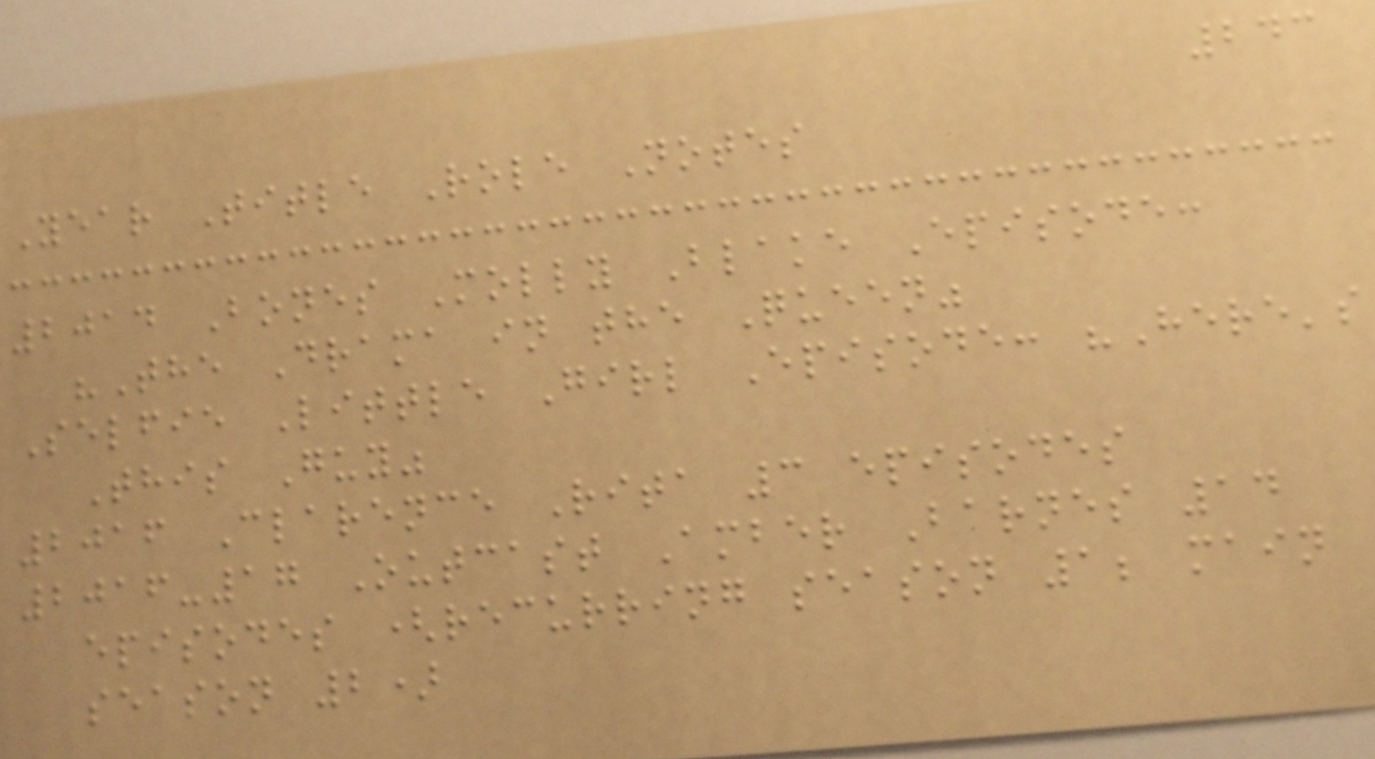243
Year Title Role Notes
2014 Bones Molly Blake Episode:
"The Drama in the Queen"
Selfie Little Girl Episode: "Here's
This Guy"
2016 Clarence Rita 3 episodes
2016-17 Outcast Amber Barnes 14
episodes (recurring season 1; main
season 2)
